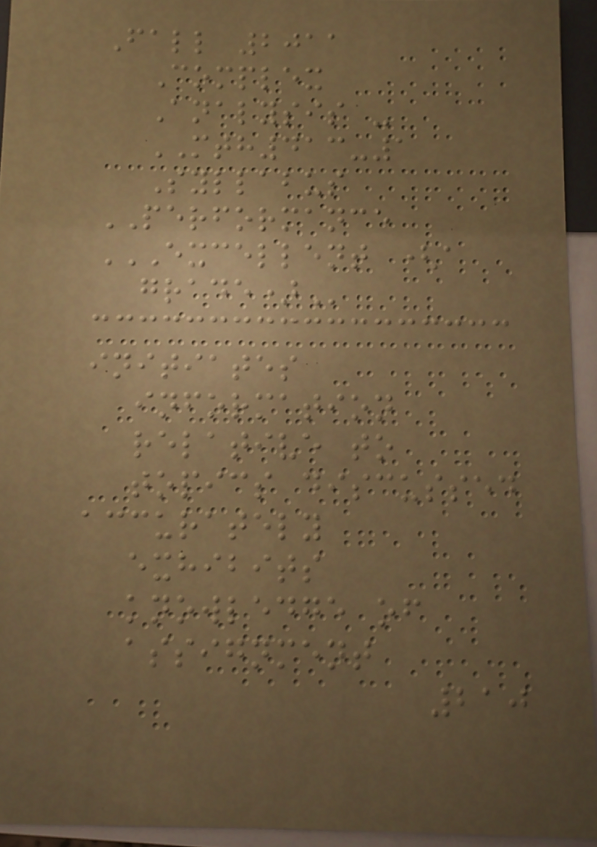Fall 2011
Complex
Analysis -
MTH413-1
Syllabus
PERFORMANCE
EXCELLENT (A
GRADE)
initiates
information
relative to
topics discussed
accurately
exhibits
knowledge of
assignment
210
